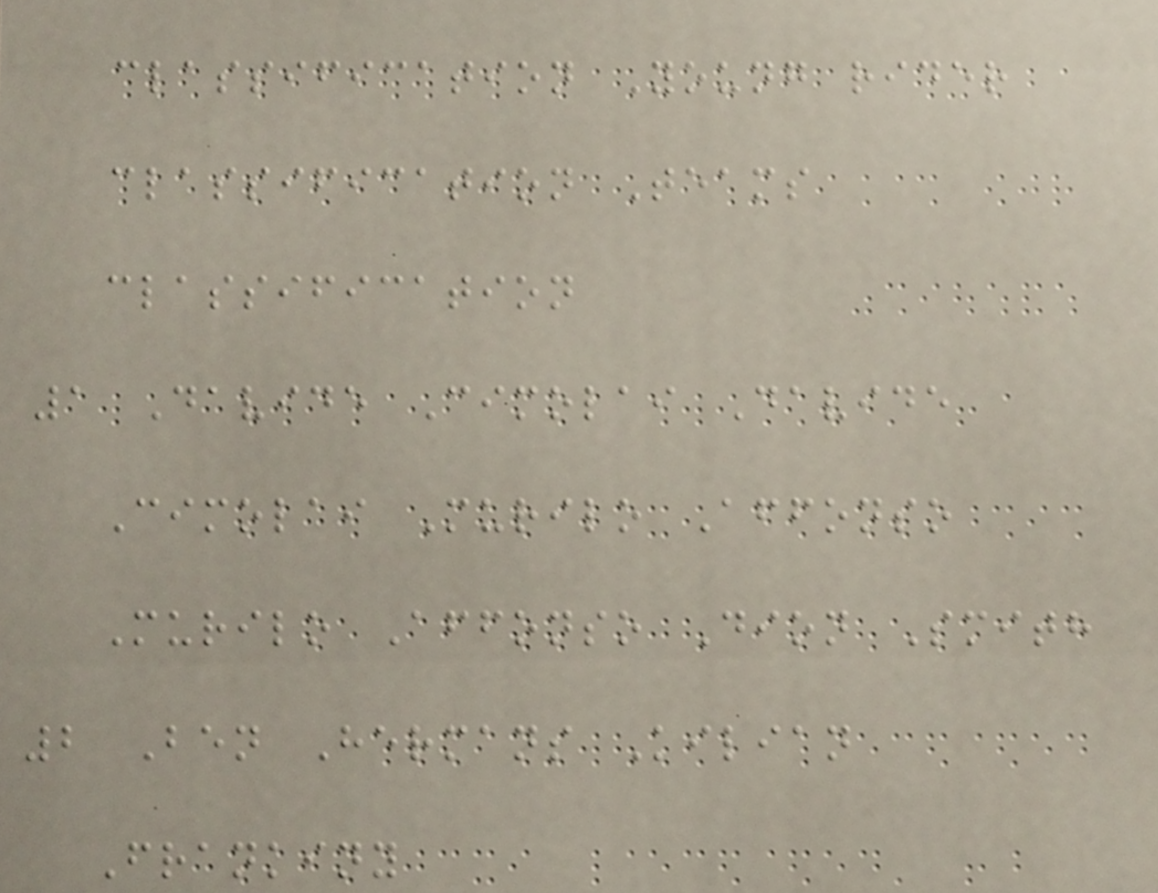classification Young rider
classification Teams
classification
1 Davide Cimolai Davide
Cimolai Murilo Affonso
Murilo Affonso Dion Smith
2 Ben Hermans Kilian
Frankiny
